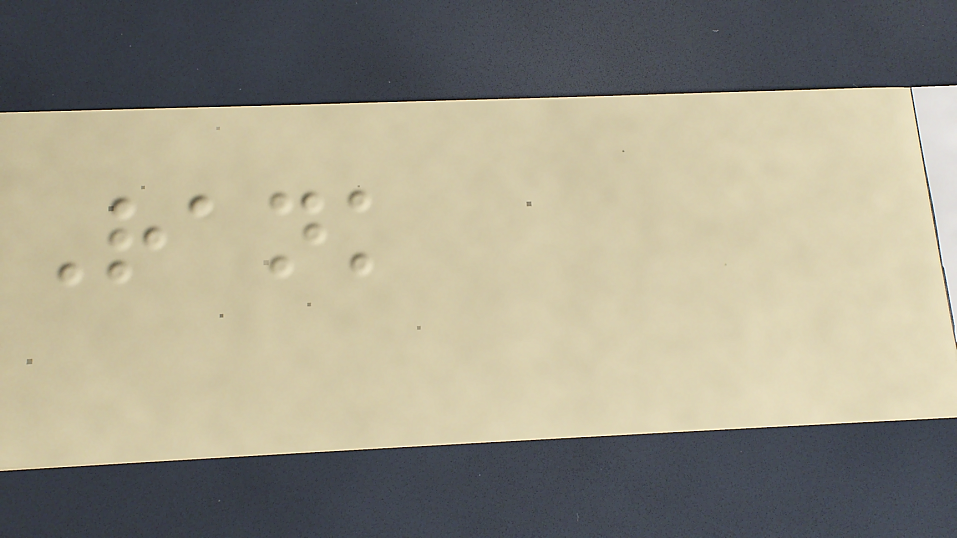Rank
